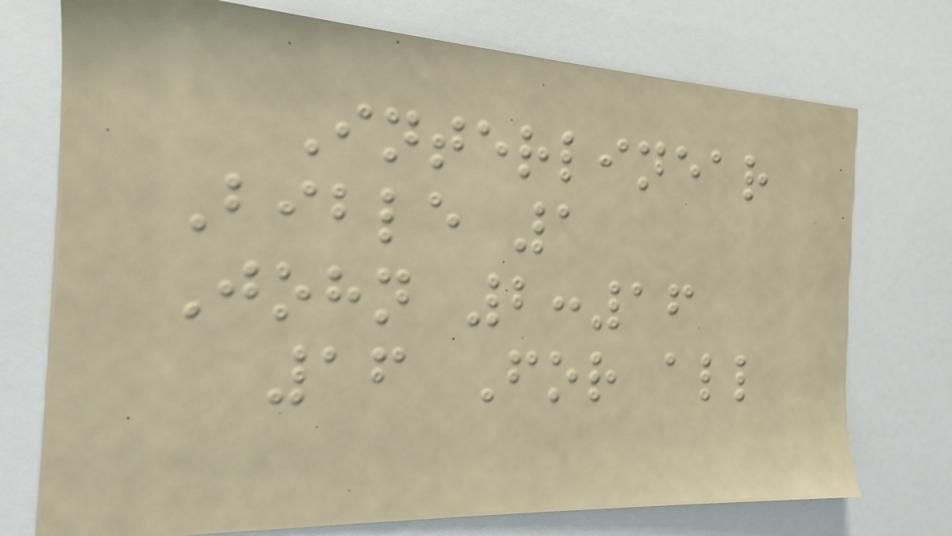Interlinear
Bible 1
John 2:16
16 For all
